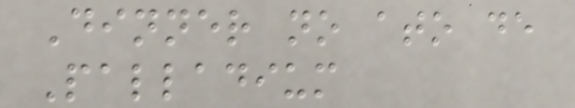Dinner no ato de
Palladium
